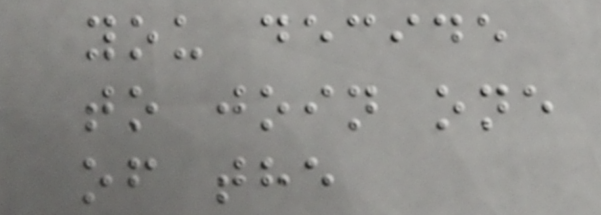you decide
to join one
of the
